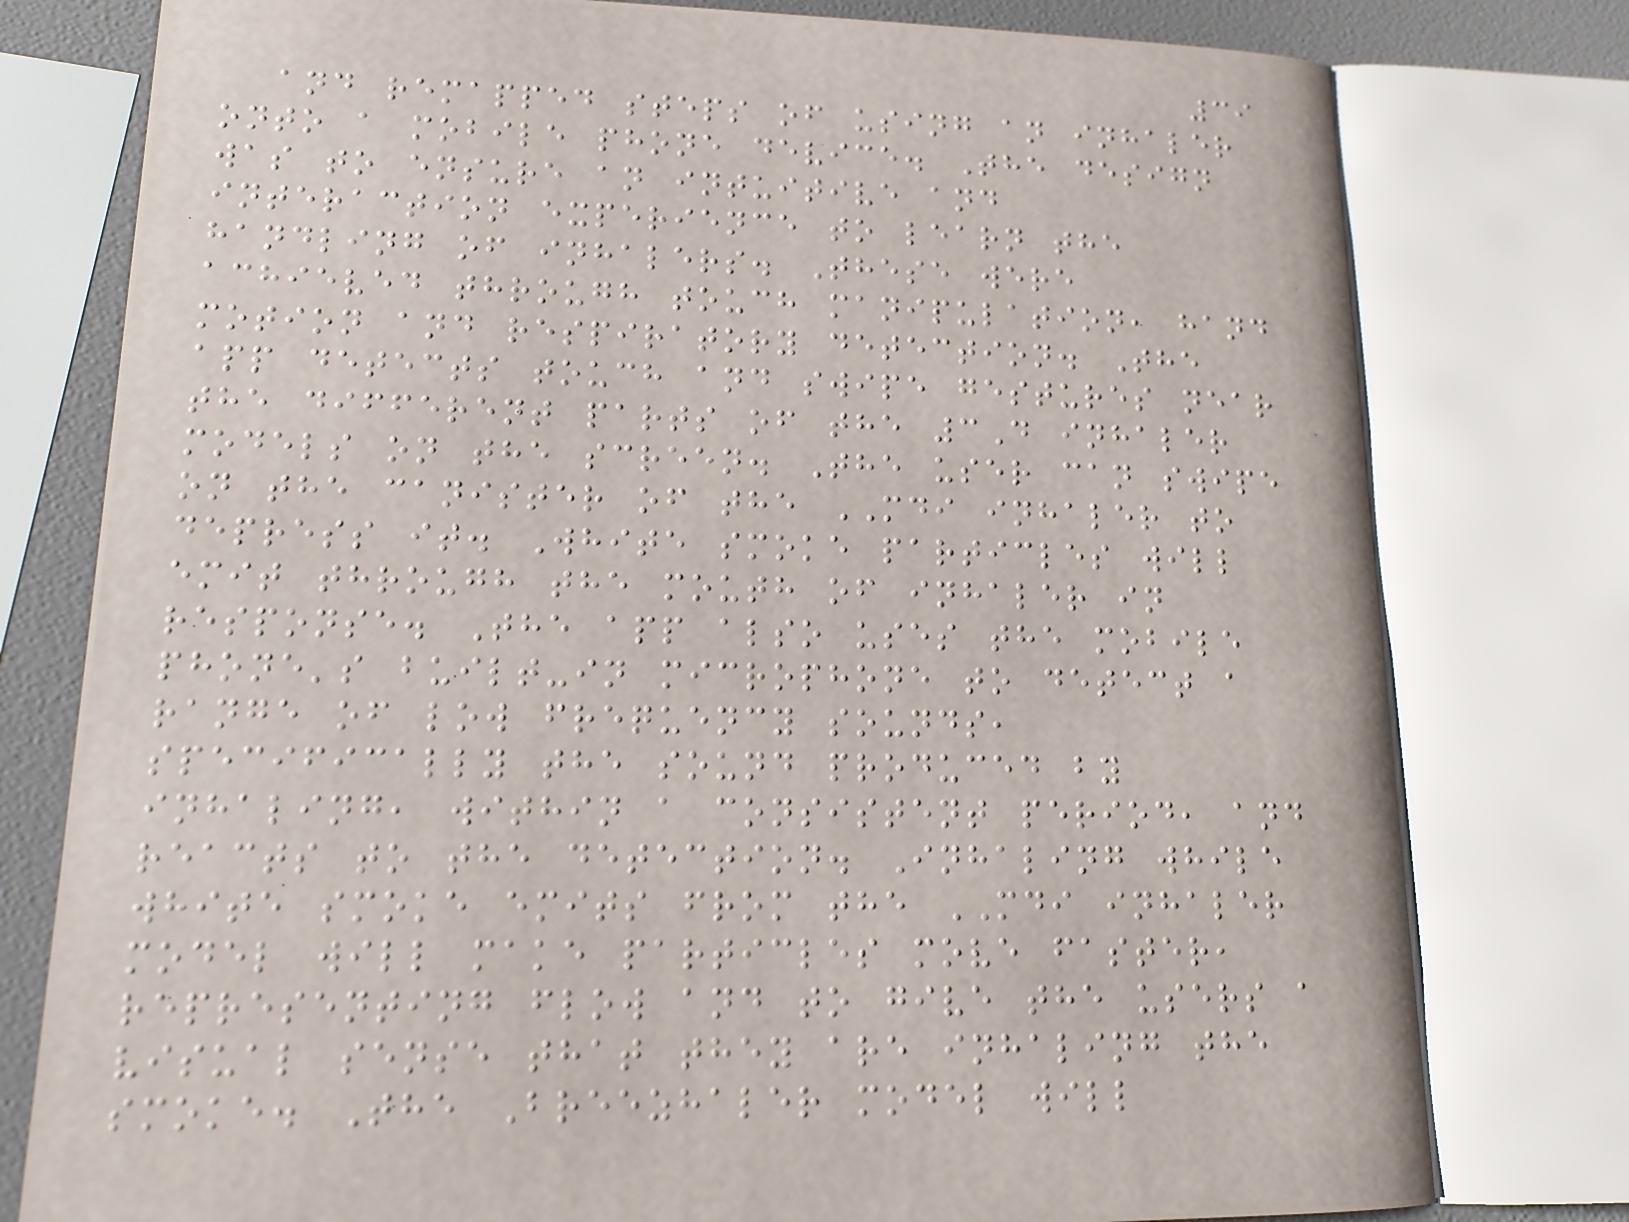39
and remapped steps of using an inhaler
onto a mobile phone device. The design
was to ensure an intuitive and
interaction experience to learn the
handling of inhalers. These were
achieved through touch manipulation, hand
motion and respiratory detection. The
app detects touch and swipe gestures near
the different parts of the 3D inhaler
models on the screen. The user can swipe
on the canister of the MDI inhaler to
depress it. White smoke particles will
emit through the mouth of inhaler in
response. The app also uses the mobile
phone's built-in microphone to detect a
range of low frequency sounds,
specifically the sound produced by
inhaling, within a consistent period, and
reacts to the detection. Inhaling while
white smoke emits from the MDI inhaler
model will make particles move faster,
representing flow and to give the users a
visual sense that they are inhaling the
smoke. The Breezhaler model will
